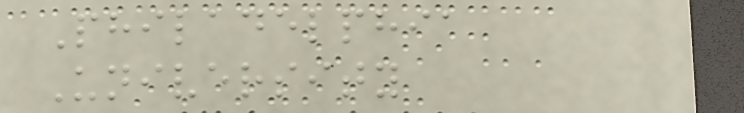Philadelphia
University
